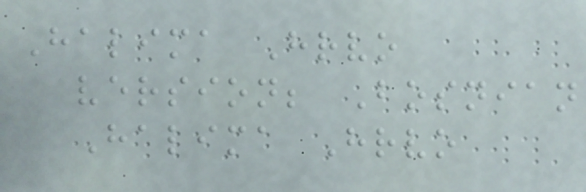Halima Hrvo
version; Bosnian
Halima Hrvo
